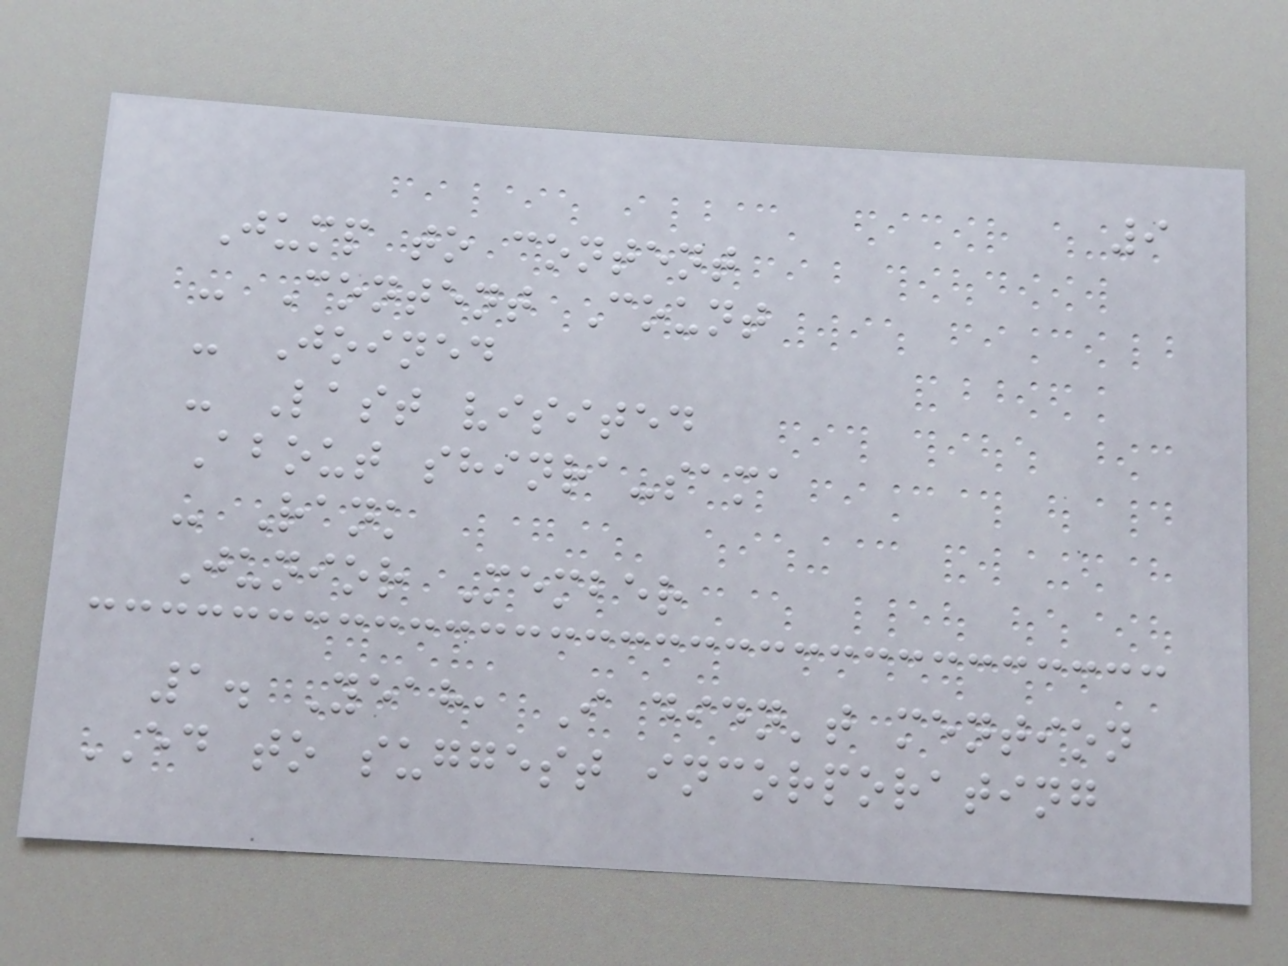9
Jump to content
- Content Count
- Joined
- Last visited
About shinra-sama
- Rank
Junior Member
1. Yeah, I didn't mention
ED to suggest incorporating
